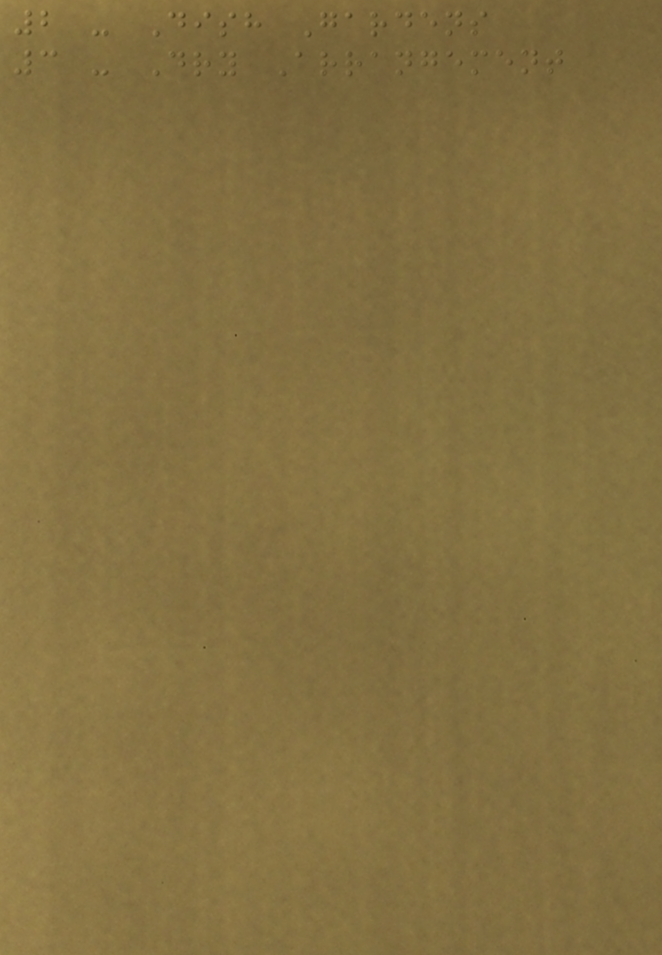2 - Dish Gardens
3 - Dry Arrangement
